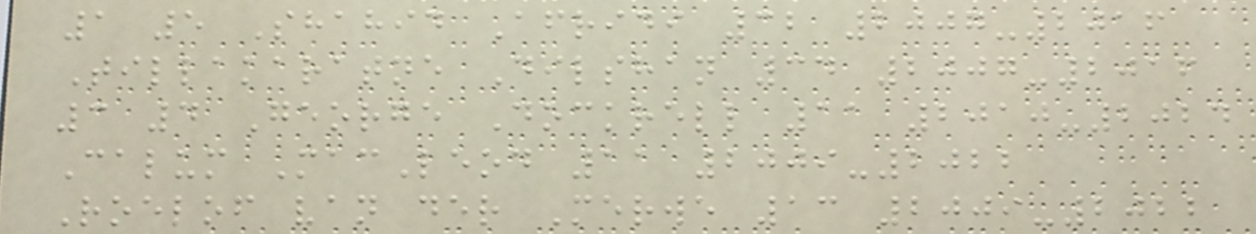1 5 Shahid Afridi 32 2007-2016
Tillakaratne Dilshan 34 2007-2016
3 4 George Dockrell 11 2010-2024
Calum MacLeod 11 2009-2022
Roelof van der Merwe 13 2009-2022
